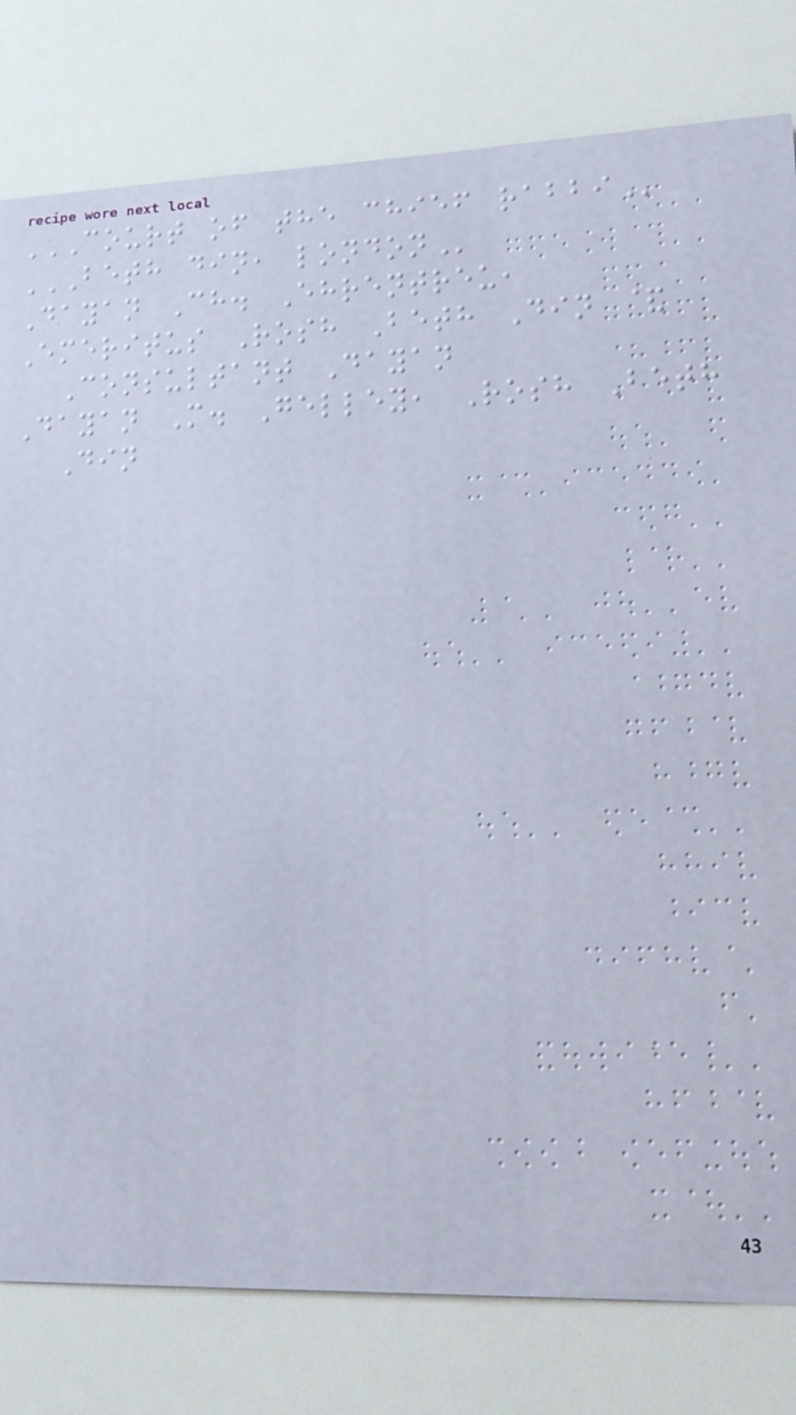COURT OF THE CHIEF RABBI
BETH DIN, LONDON
Dayan Ch. Ehrentreu,
Emeritus Rosh Beth Din &
Consultant Dayan
Dayan M. Gelley, Rosh Beth
Din
